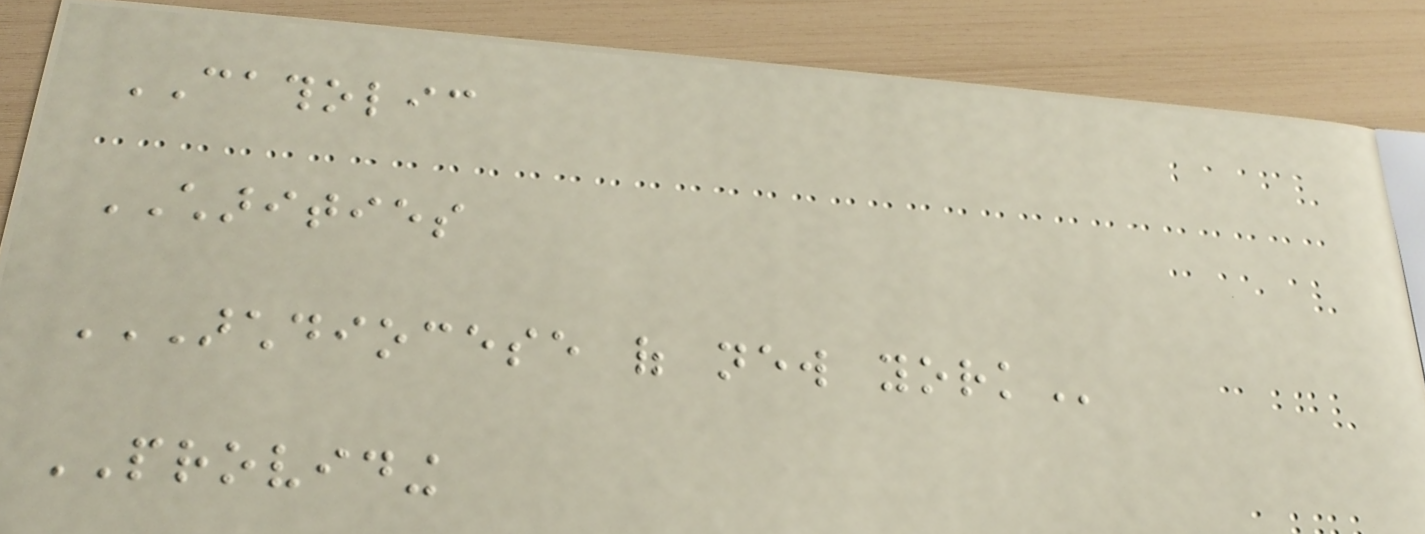CATHOLIC
CHARITIES
ARCHDIOCESE OF NEW YORK
PROVIDING
